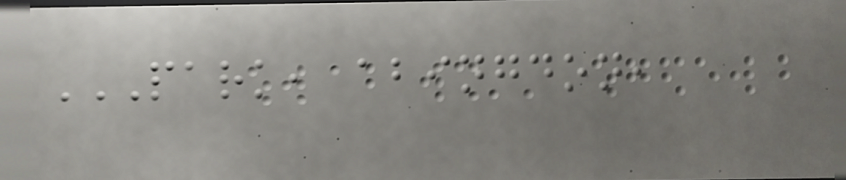PARK, ABINGDON,
